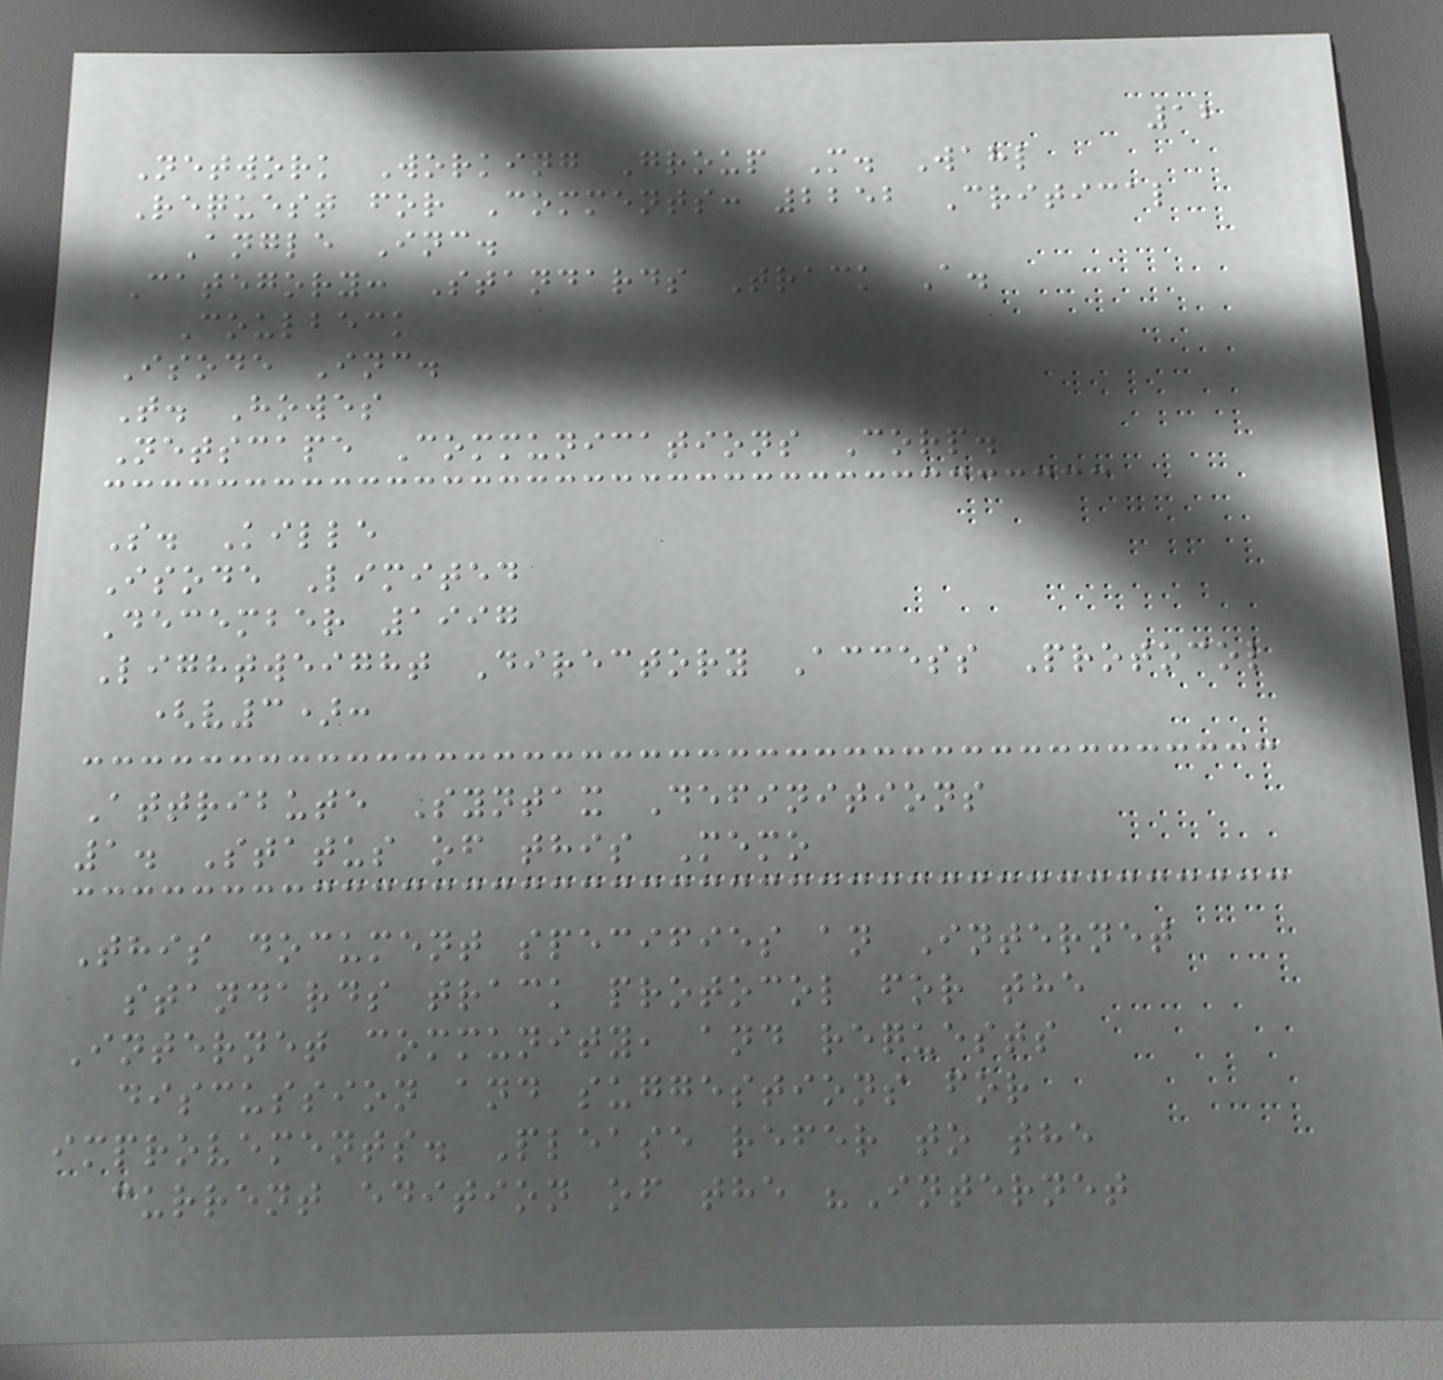12
Network Working Group M. Wahl
Request for Comments: 2252 Critical
Angle Inc.
Category: Standards Track A.
Coulbeck
Isode Inc.
T. Howes
Netscape Communications Corp.
S. Kille
Isode Limited
December 1997
Lightweight Directory Access Protocol
(v3):
Attribute Syntax Definitions
1. Status of this Memo
This document specifies an Internet
standards track protocol for the
Internet community, and requests
discussion and suggestions for
improvements. Please refer to the
current edition of the "Internet
